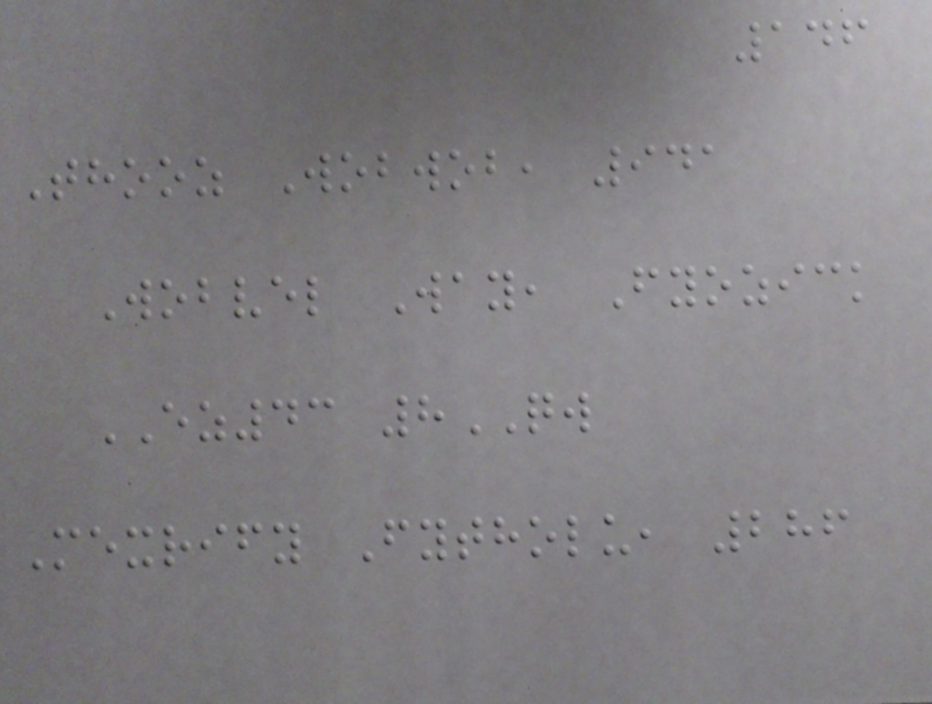146
Thooz Wobwob, 941
Wobvel Way, Fyozick
EZ43 8QW
Mexrify Fytholu, 286
